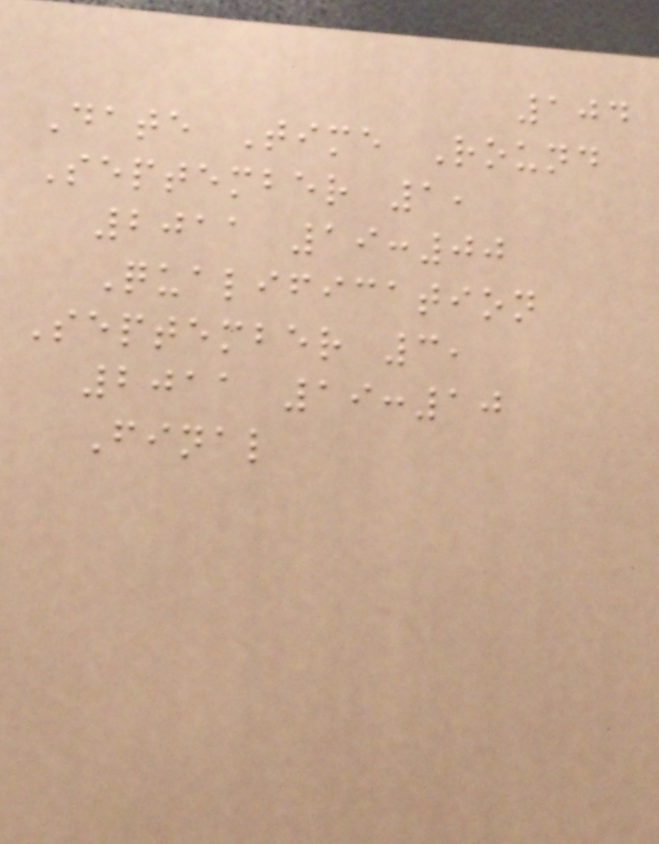104
Date Time Round
September 1,
2011 19:00
Qualification
September 3,
2011 19:10
Final
